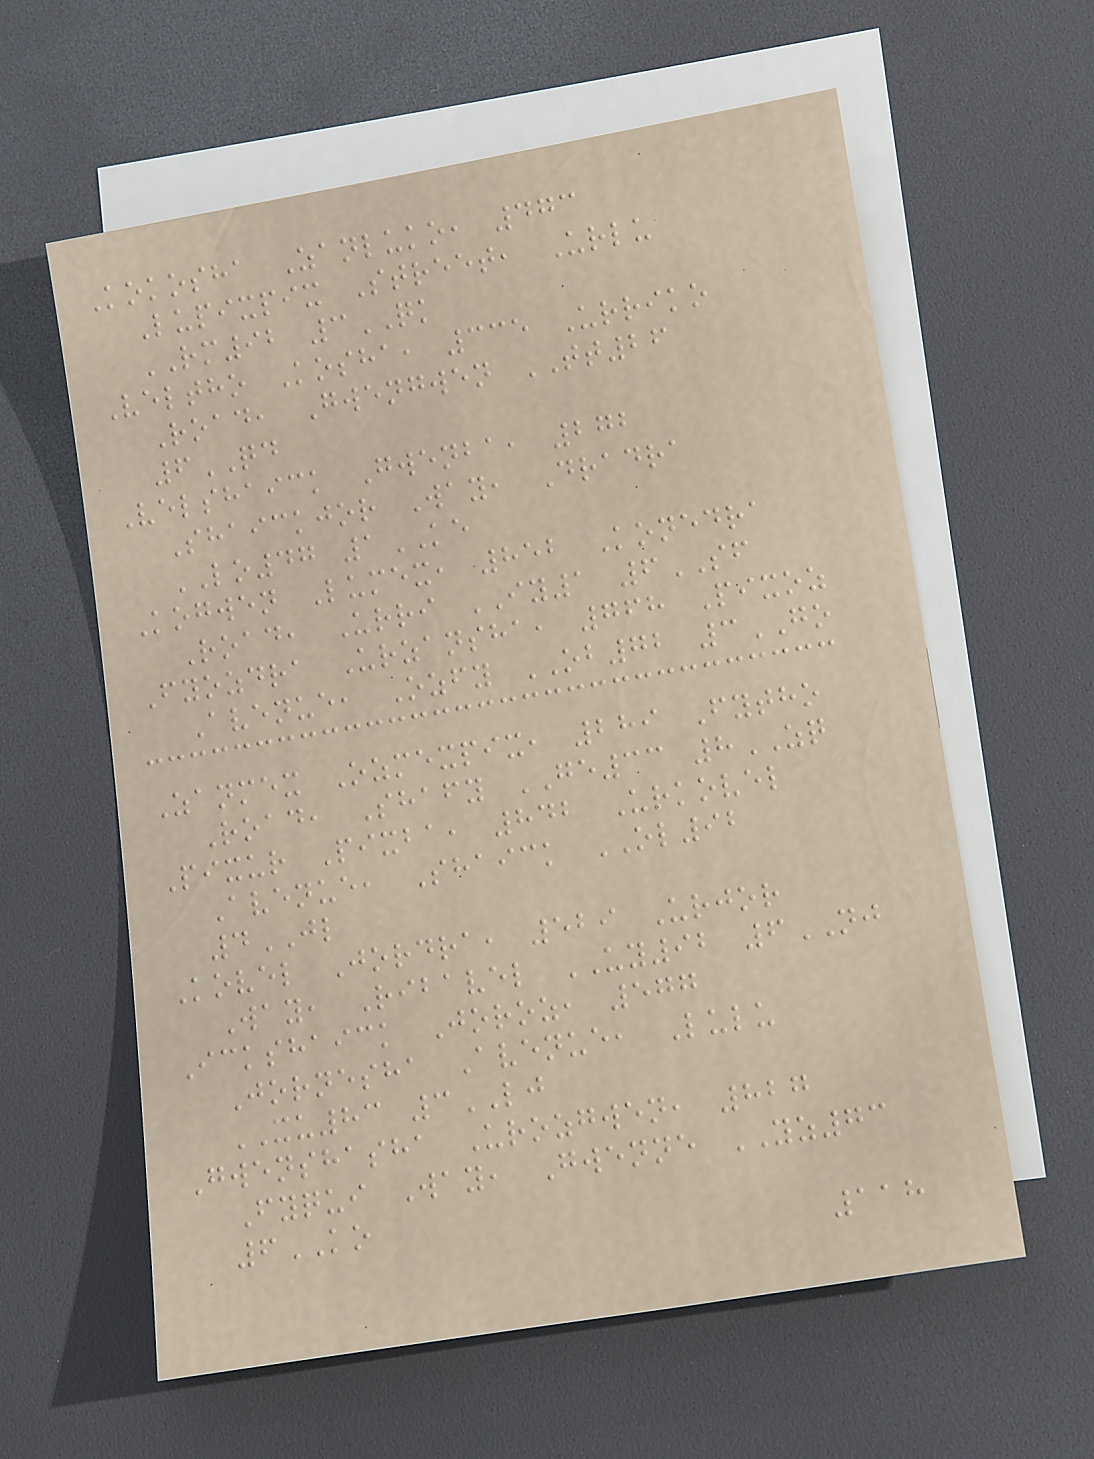Kokosha Zanluko, 473
Lupixpix Street, Urlu
RM92 3QK
Veltho Kosha, 335 Urriko
Road, Gwengwen TT26
6QD
Velshaick Gwenba, 272
Shaickjor Way, Dradra
LO47 1KE
Kogwen Lumex, 852 Konedra
Road, Urri IY1 6SF
Fyozdra Urzansha, 768 Pixoz
Avenue, Ozfy OB72 3GO
Zanmex Ozmexpix, 289 Fytho
Road, Shafy GE33 8ZQ
Pixur Pixba, 842 Urkovel
Avenue, Shaick OL92
4JL
Kovel Jordra, 529 Urjor
Way, Ribavel UY92 6NJ
Ickshaick Joroz, 577
Jornesha Avenue, Lulu
XU83 3LJ
Gwenshasha Urozgwen, 827
Fyqui Way, Gwenne YZ73
6KO
118
